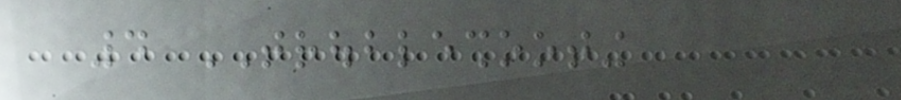4 TROUBLESHOOTING
